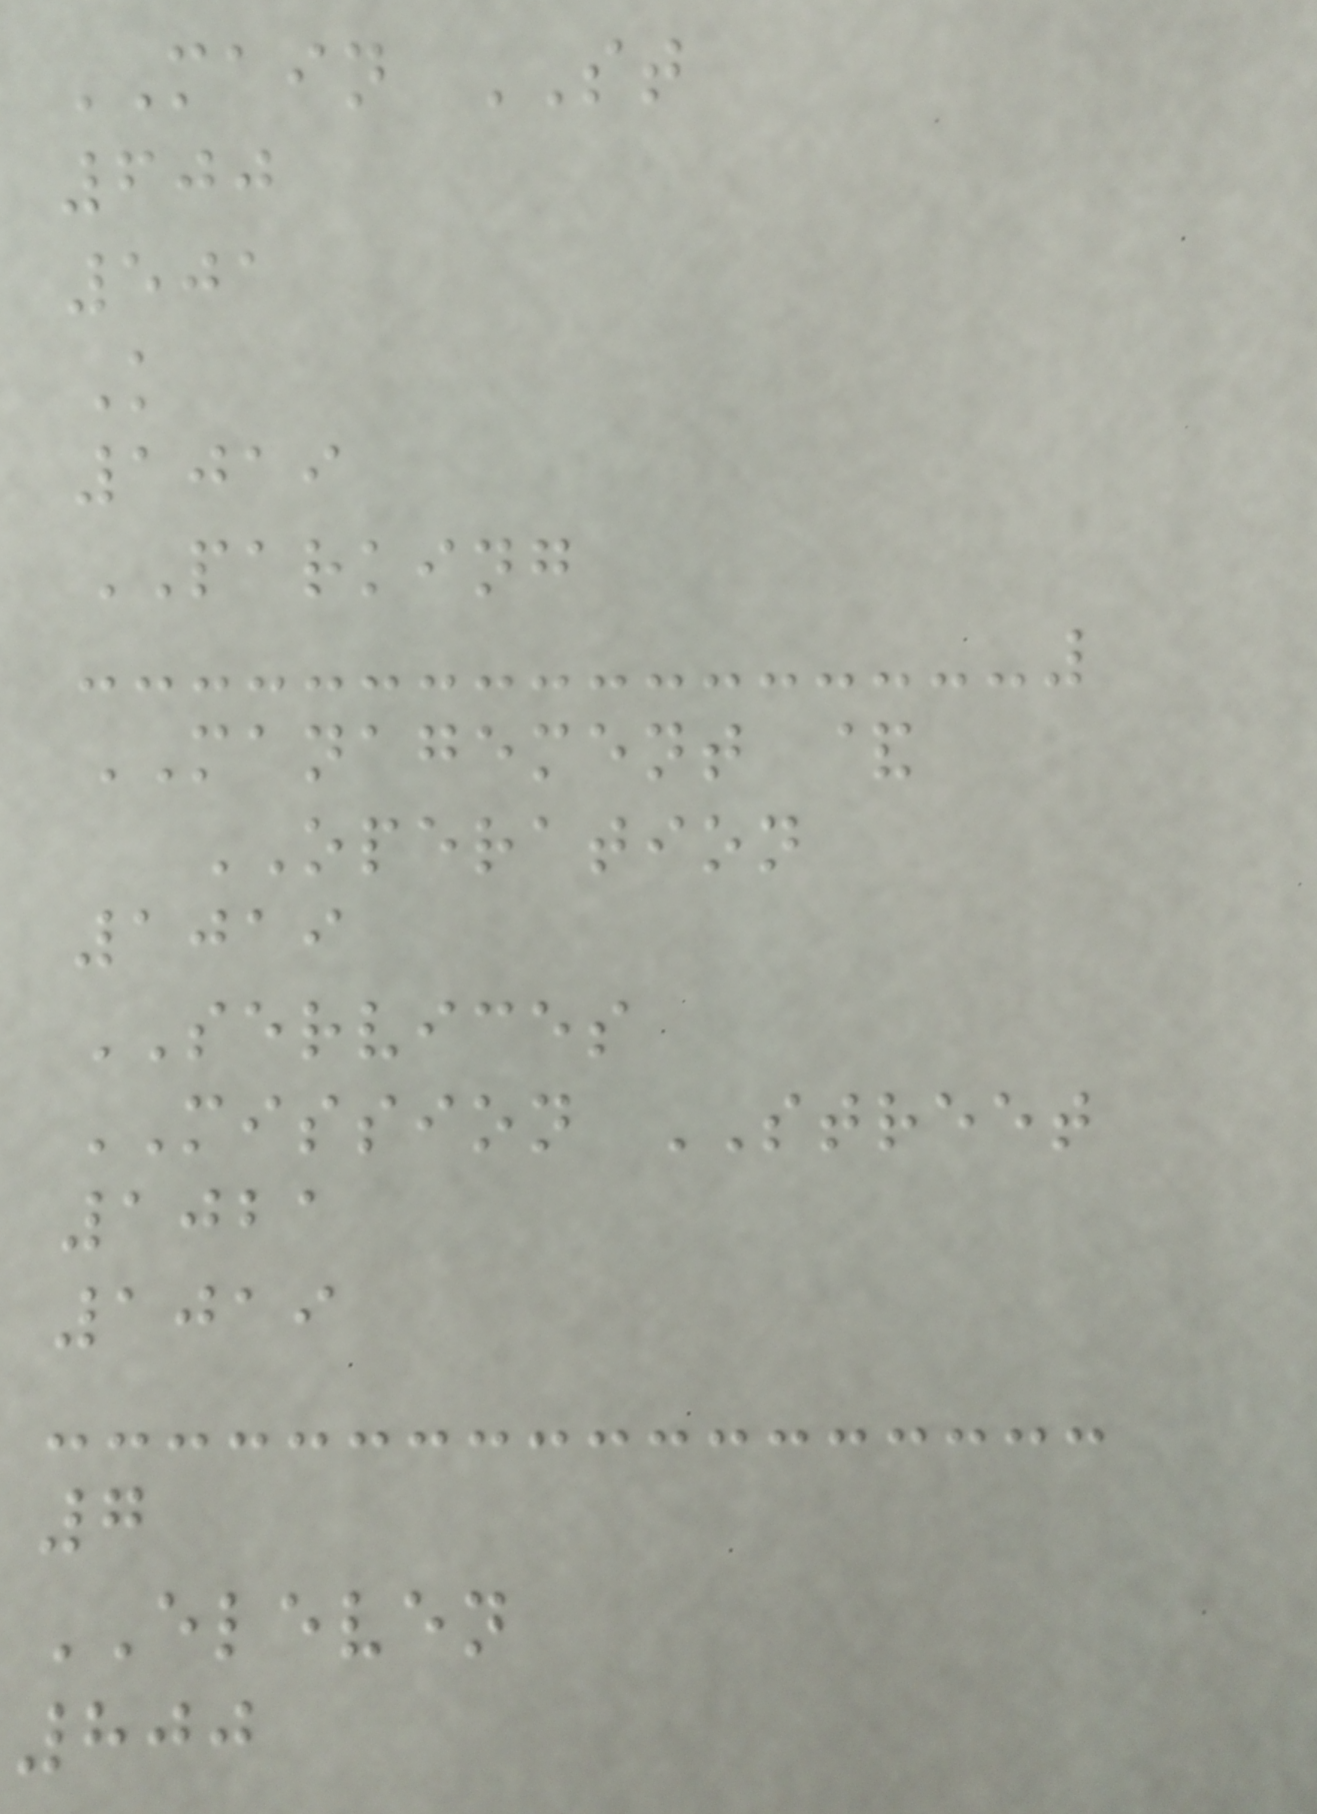MAIN ST
600
501
K
1019
PARKING
MANAGEMENT &
OPERATION
1019
SERVICES
MISSION STREET
1021
1019
7
ELEVEN
800
